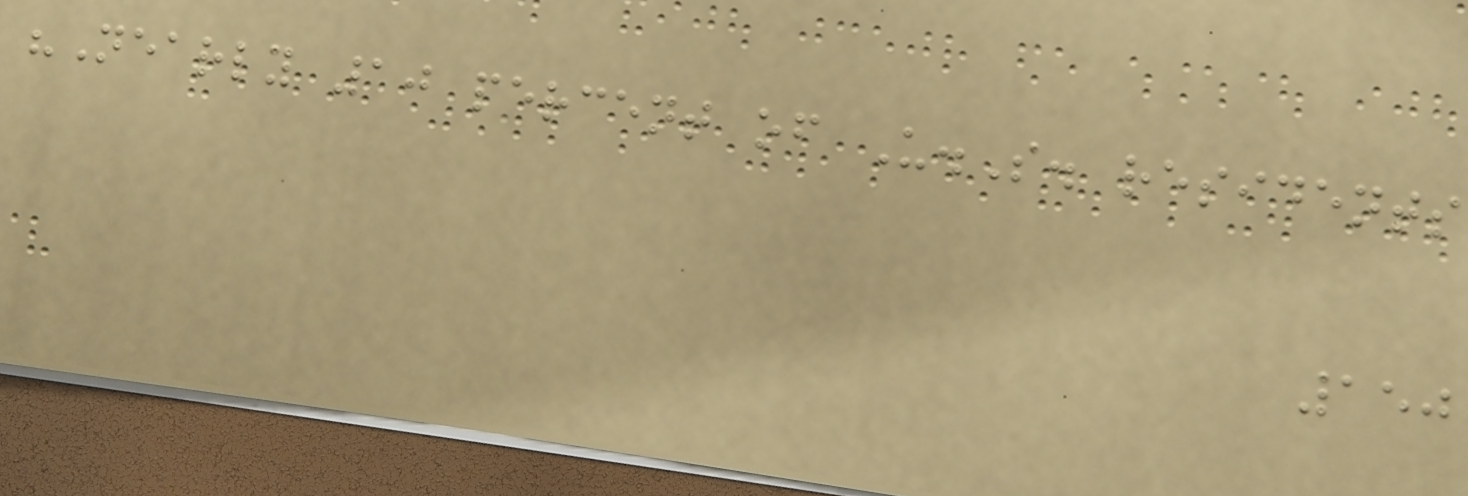"Nearly 10 percent of U.S. residents
150
